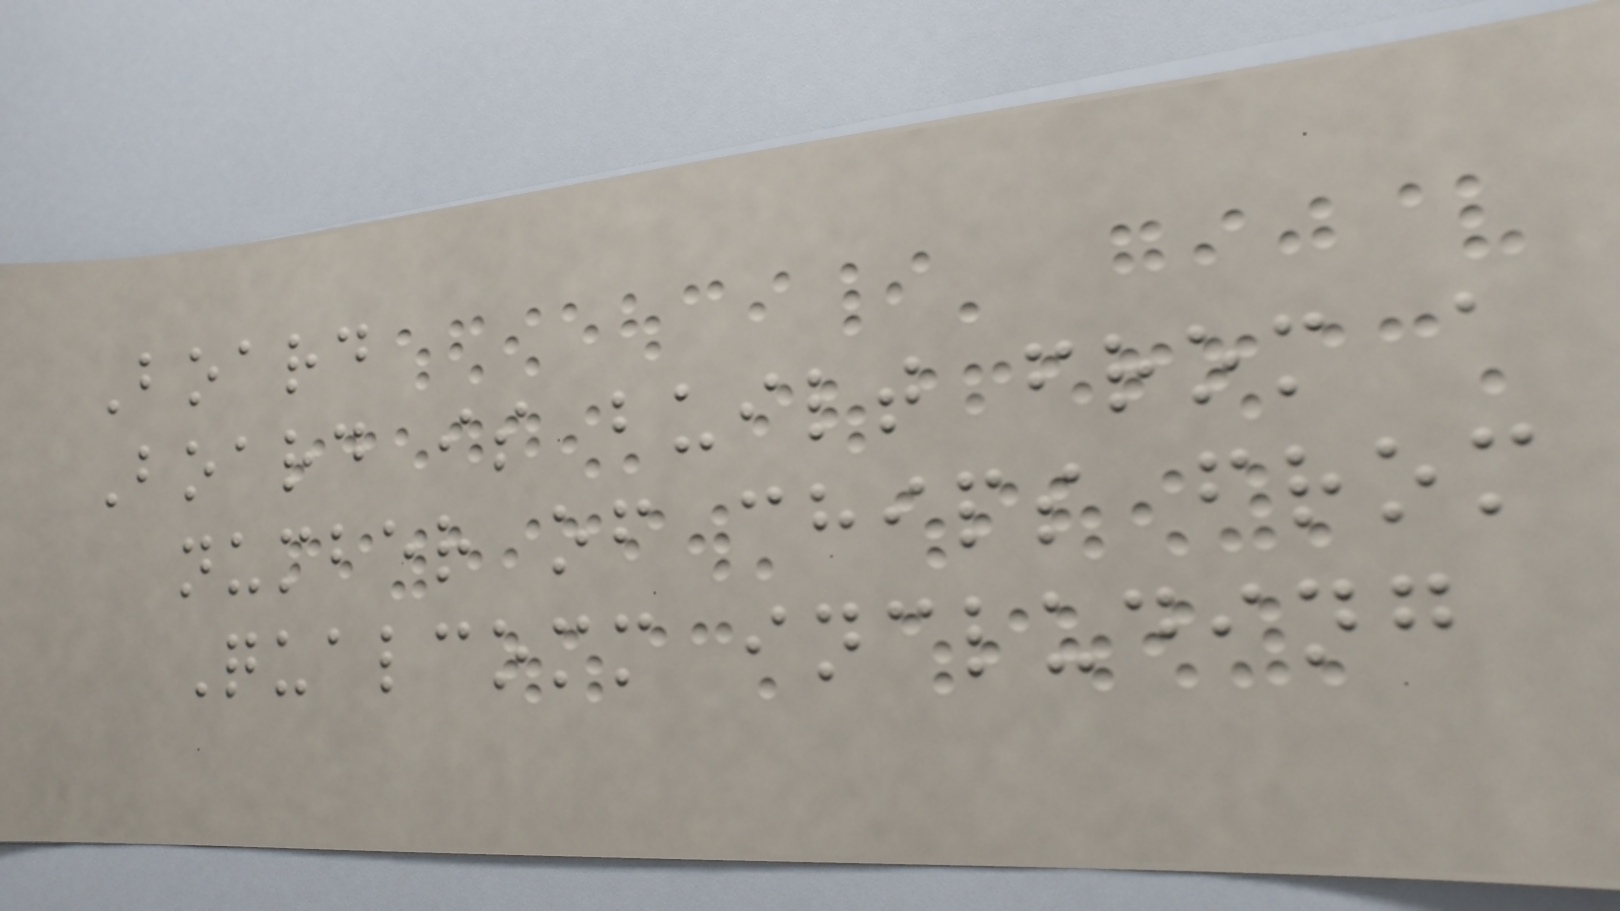Board
Board is built from a
number of chips from
Qualcomm including
